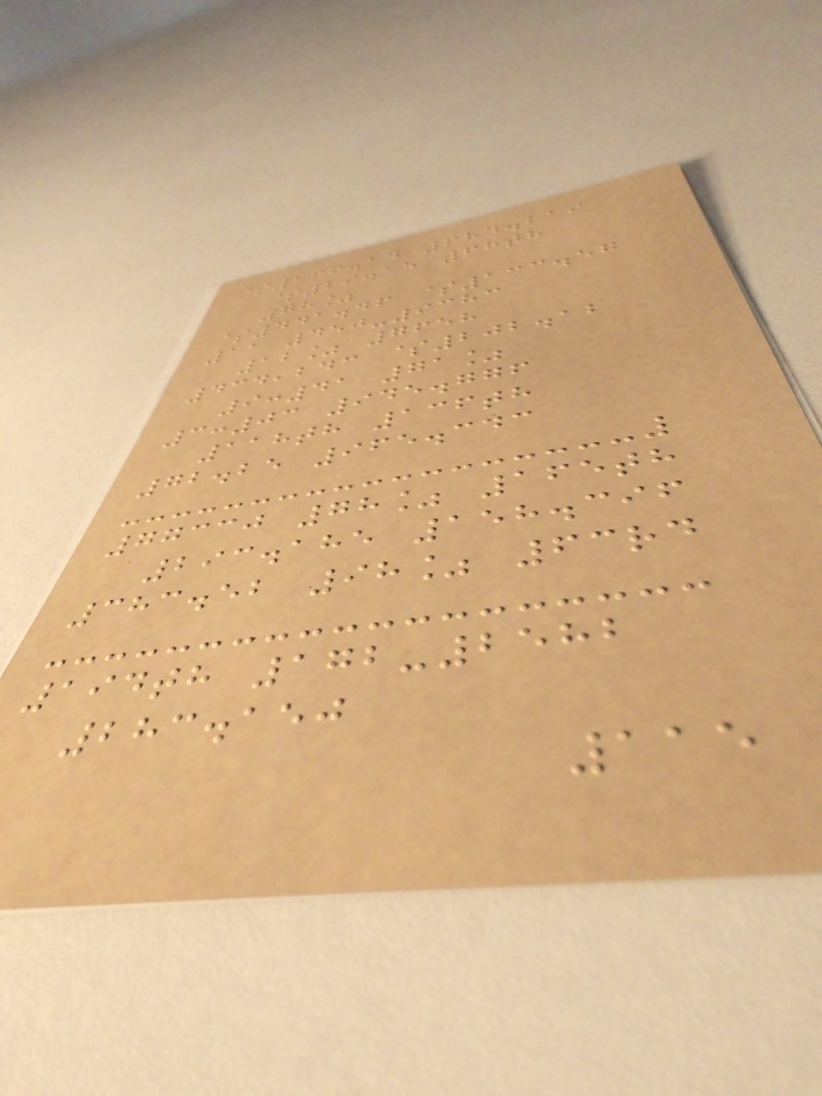$166.14 684.219
$29.15 68th
78%
$441.46 $133.57
11 450-9383
12% 7658
434,243 $202.12
9:41 71%
3:03 945.776
118th 136th
72.25 965.343
77330 78% 165th
293.185 158.396
383.52 98% 63rd
194th 172-2582
283.150
115
